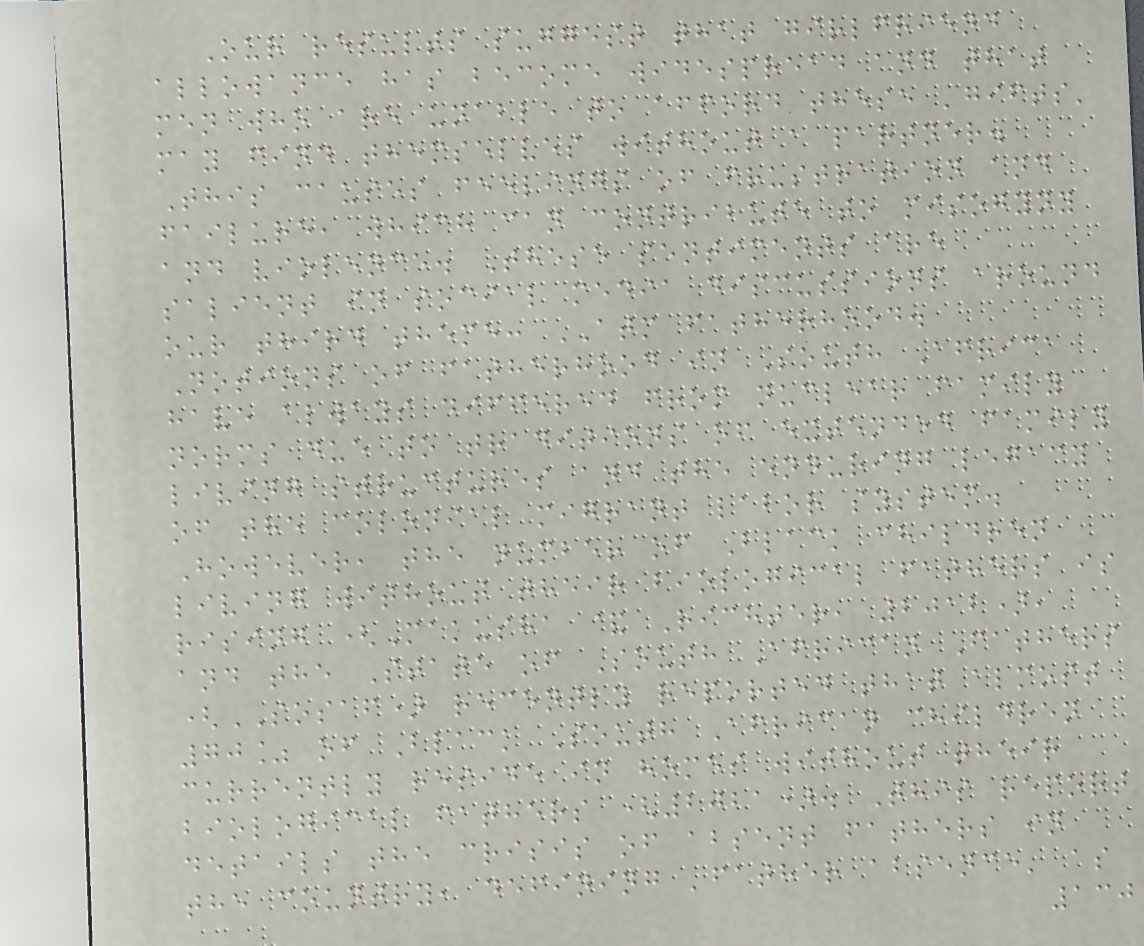Our results suggest that girlfriend
allowance has become widespread and that
men who are unable to afford these 'gifts'
may find themselves without a partner.
This causes feelings of frustration and
failure, which can contribute to misogyny
and violence. These sentiments are
salient in social media discussions around
our third theme: ATM fatherhood.
Notions of fatherhood in South Africa
have always differed from nuclear family
norms due to traditions of extended family
living structures and the enduring legacy
of the colonial migrant labor system.
However, the number of Black children
living without their biological fathers is
rising (Makusha & Richter, 2012),
and the State of South African Fathers
(SOSAF) recently reported that almost
70% of Black South African children
currently reside in homes without their
biological fathers (2021). This report
details the crisis of absent fathers in
the country, defining 'father absence' as
130
